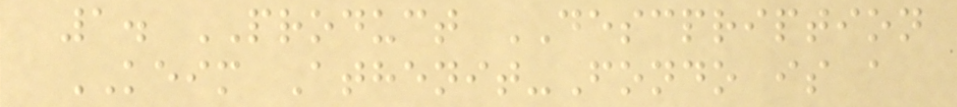1. PRODUCT DESCPRIPTION
KEIM Athenit-Fondo is a
